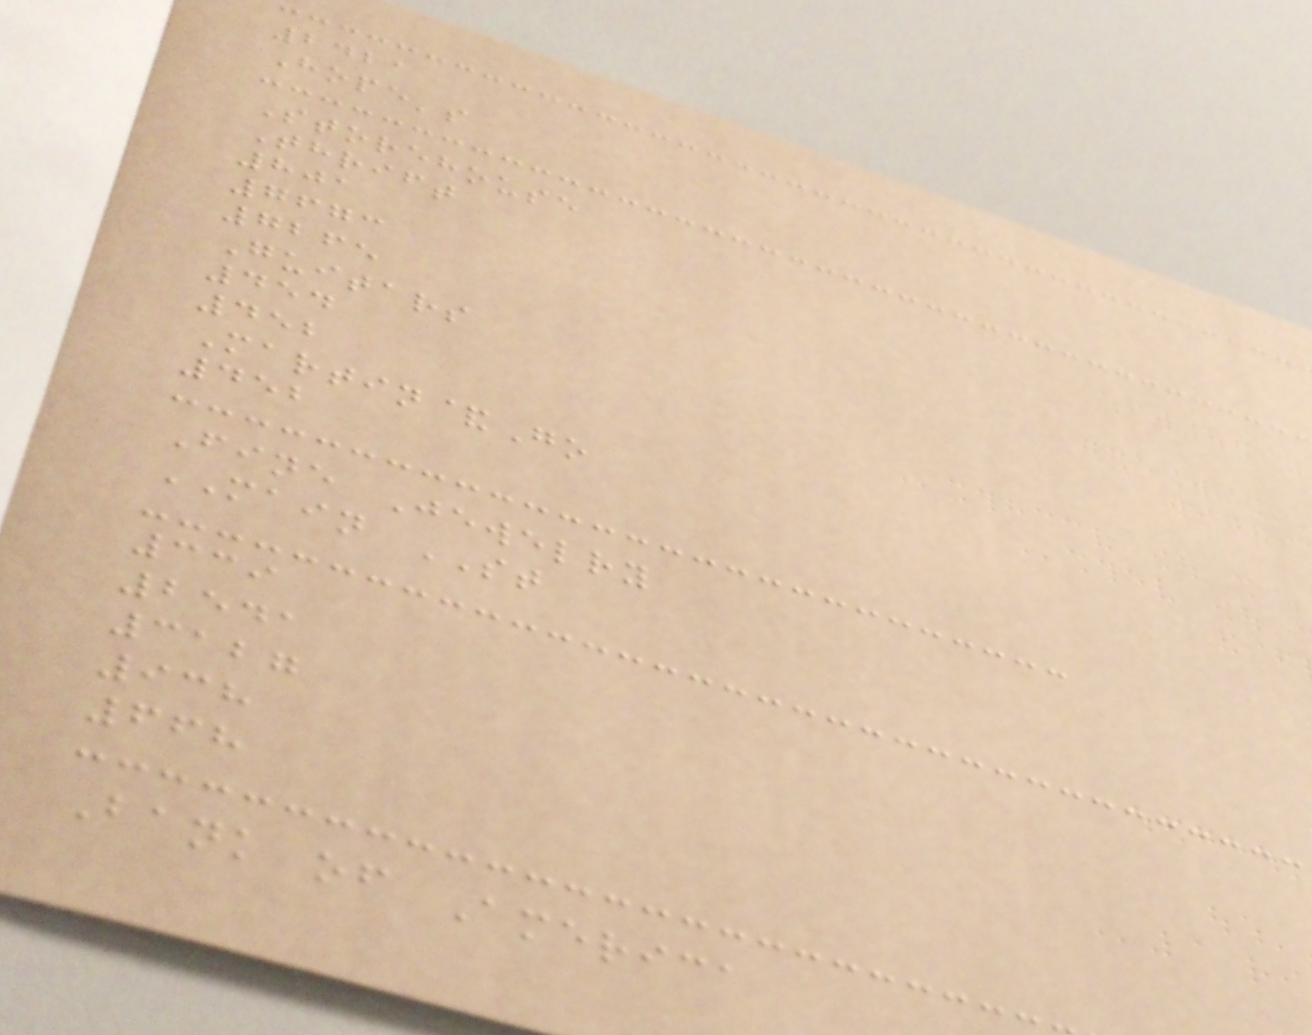2421
Hope's
Storehouse
Thrift
801
7673
7265
Guitars
454
452
Martin&Go
452
Fine Jewelry
MAIN ST
339
2541
3127
938
668
Bank of America
